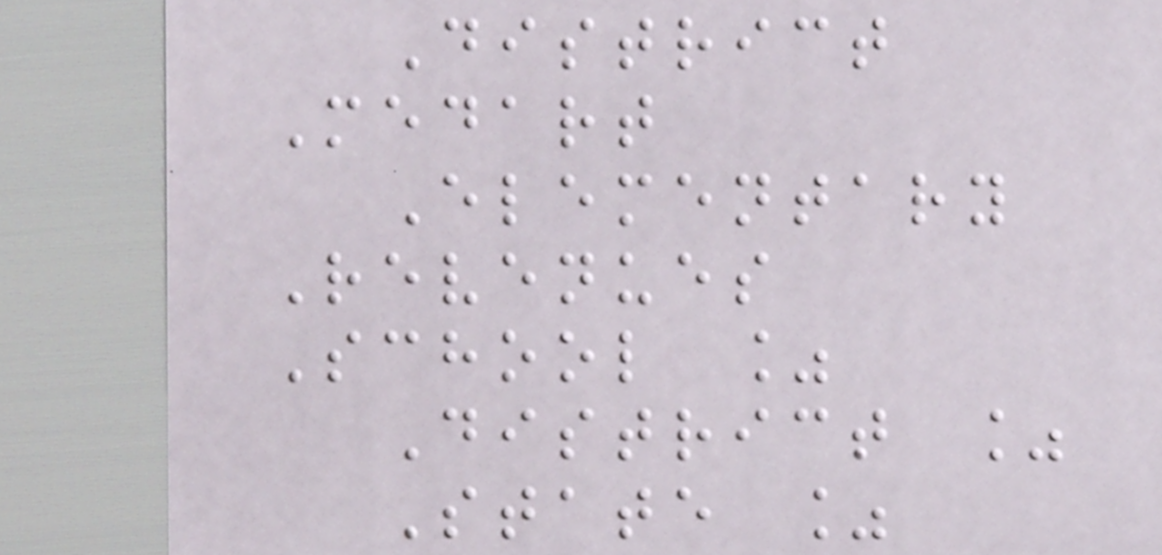District
Medart
Elementary
Revenues
School %
District %
State %
